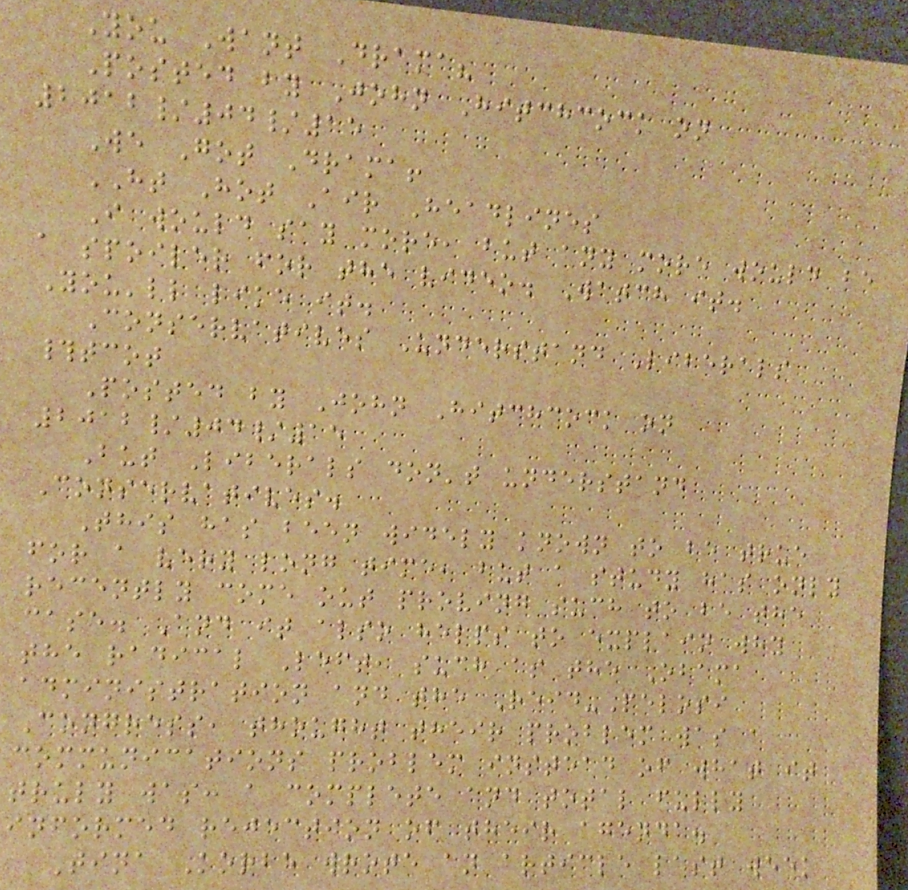You Want Drama?
Posted by John Hitchcock on
2012/04/15
We Got Drama!
HT Hot Air Headlines
I would say more, but any more would be
a spoiler for the video. Watch it.
You'll like it.
Conservatives Understand Liberals
#tcot
Posted by John Hitchcock on
2012/04/15
But Liberals don't understand
Conservatives.
This has been widely known to be true
for a very long time, but a study has only
recently come out proving such to be the
case. And it also helps to explain why
the radical Left, such as the Obama
administration and the Reid-Pelosi
Congress, thought their problem was a
communications problem instead of what it
truly was: a complete and total fully
informed rejection of their agenda.
Tina Korbe wrote an article last week
